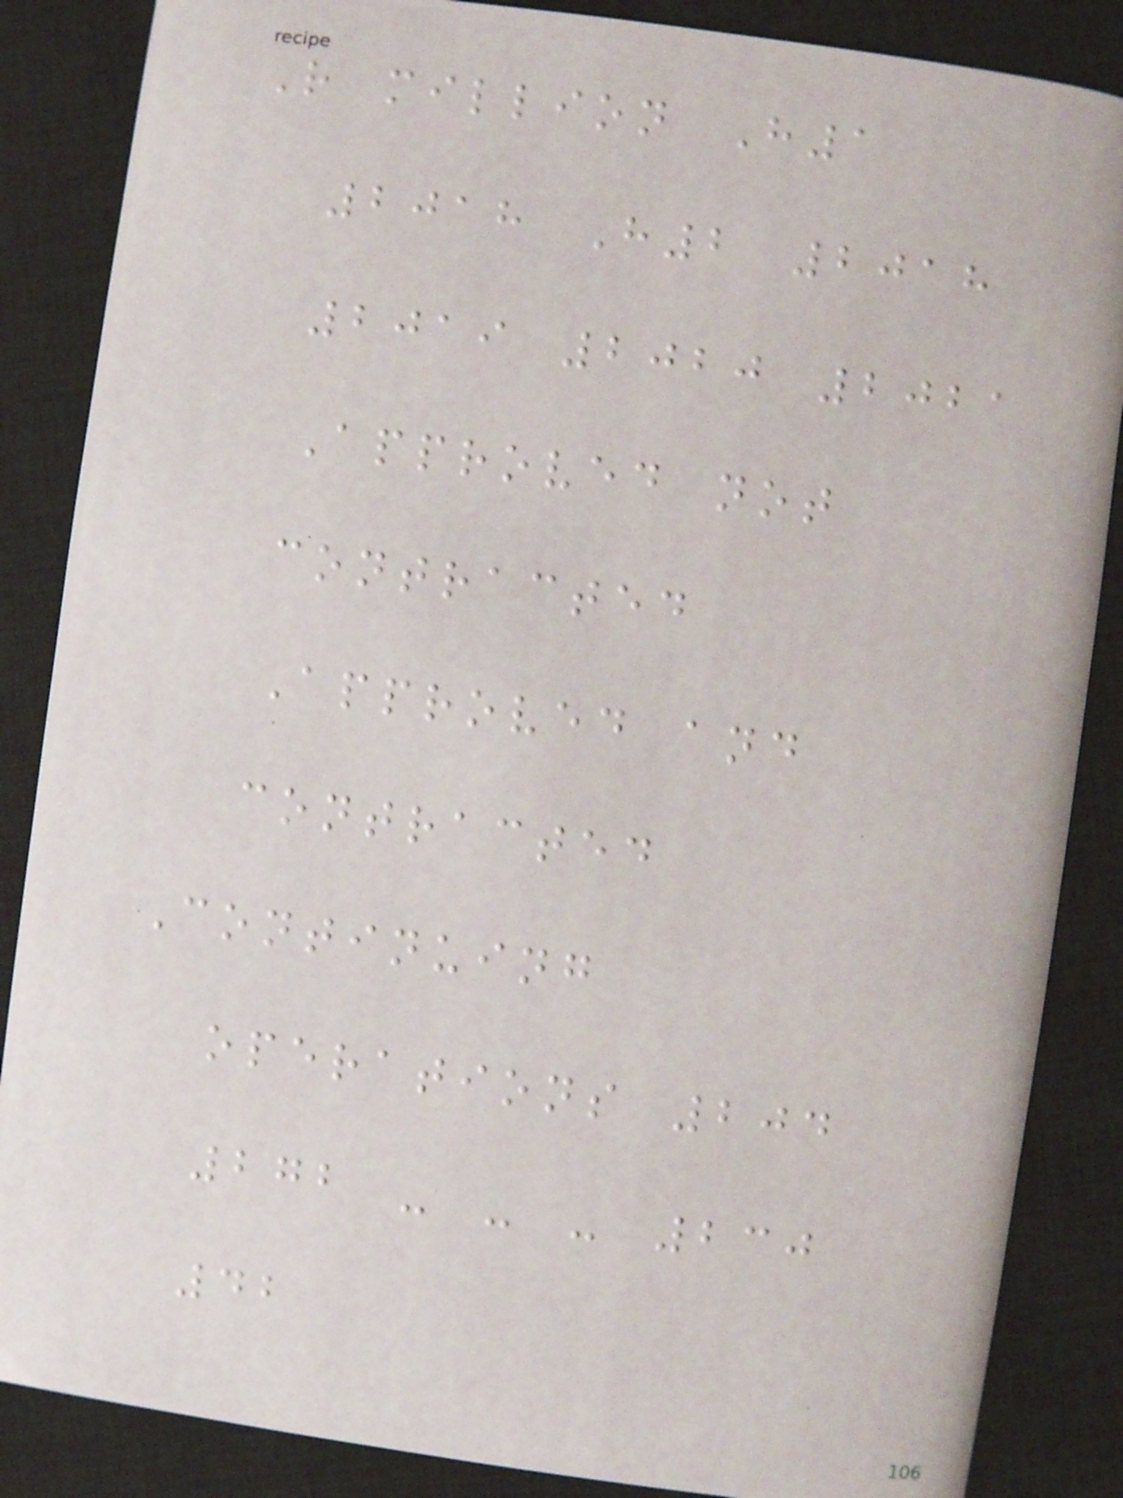R million H1
2018 H2 2018
2019 2020 2021
Approved not
contracted
Approved and
contracted
Continuing
operations 204
272 - - - 230
42
